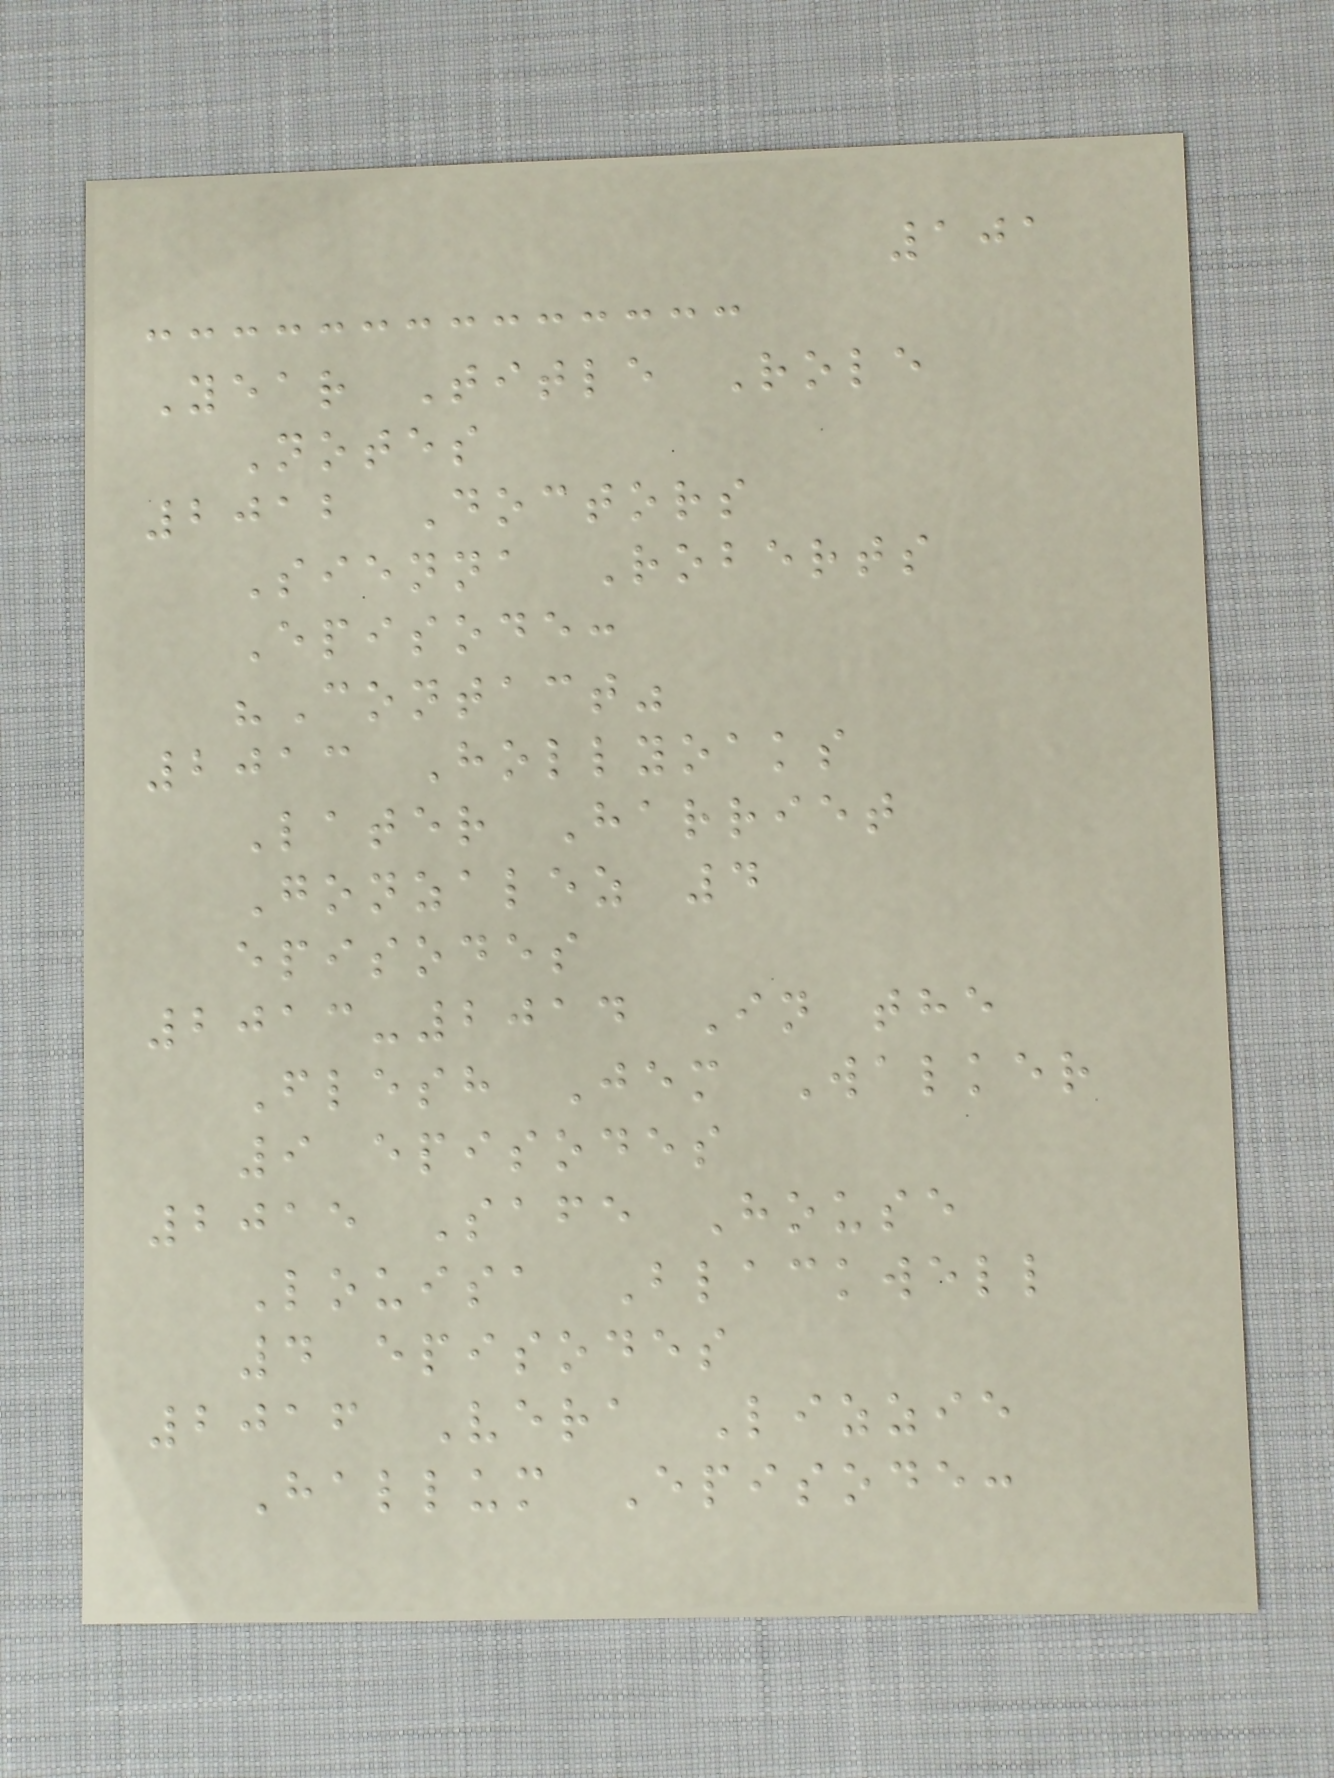101
Year Title Role
Notes
2012 Doctors
Sienna Roberts
Episode:
"Contact"
2013 Hollyoaks
Later Harriet
Gonzalez 4
episodes
2013-2014 In the
Flesh Jem Walker
9 episodes
2015 Safe House
Louisa Blackwell
4 episodes
2016 Vera Lizzie
Hallum Episode:
